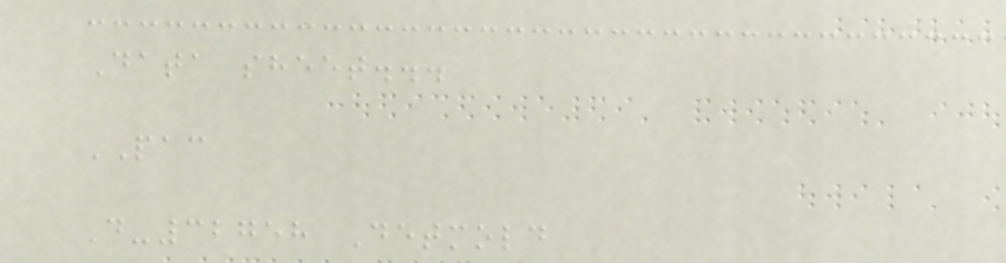Data sheet...
PAC
D-32758 Detmold
